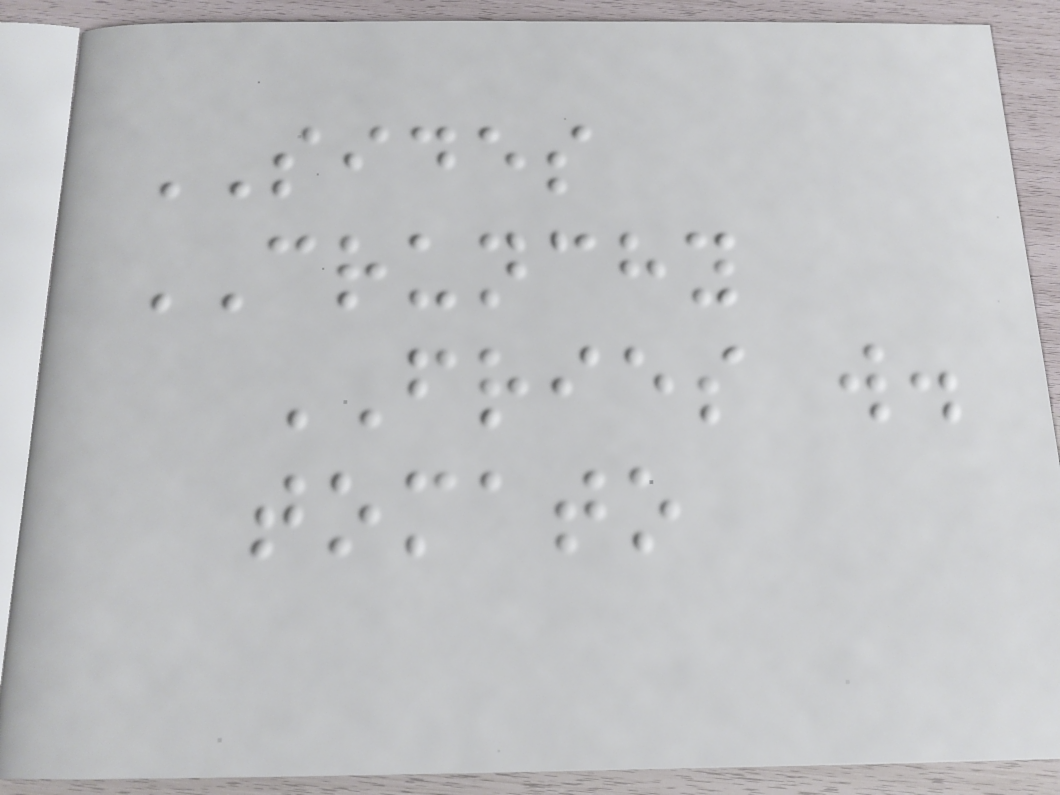SIDES
CRUNCHY
FRIES w.
tomato
